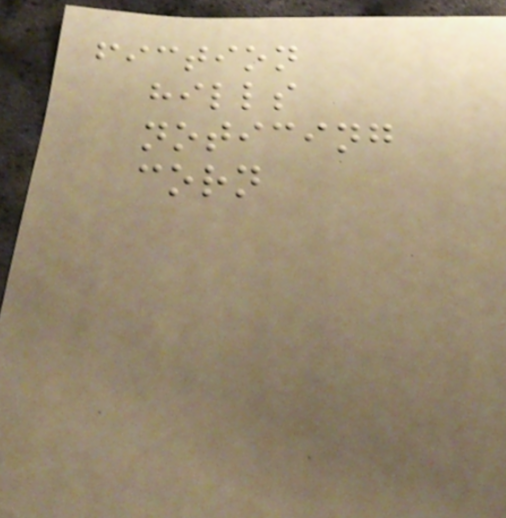fiction
hills
noticing
corn
